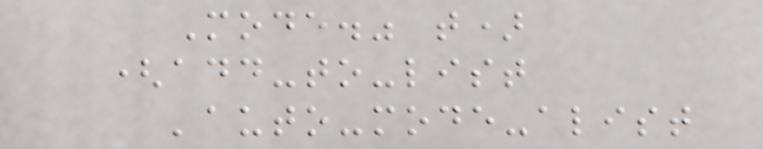Mode." t)
(add-to-list
'auto-mode-alist
